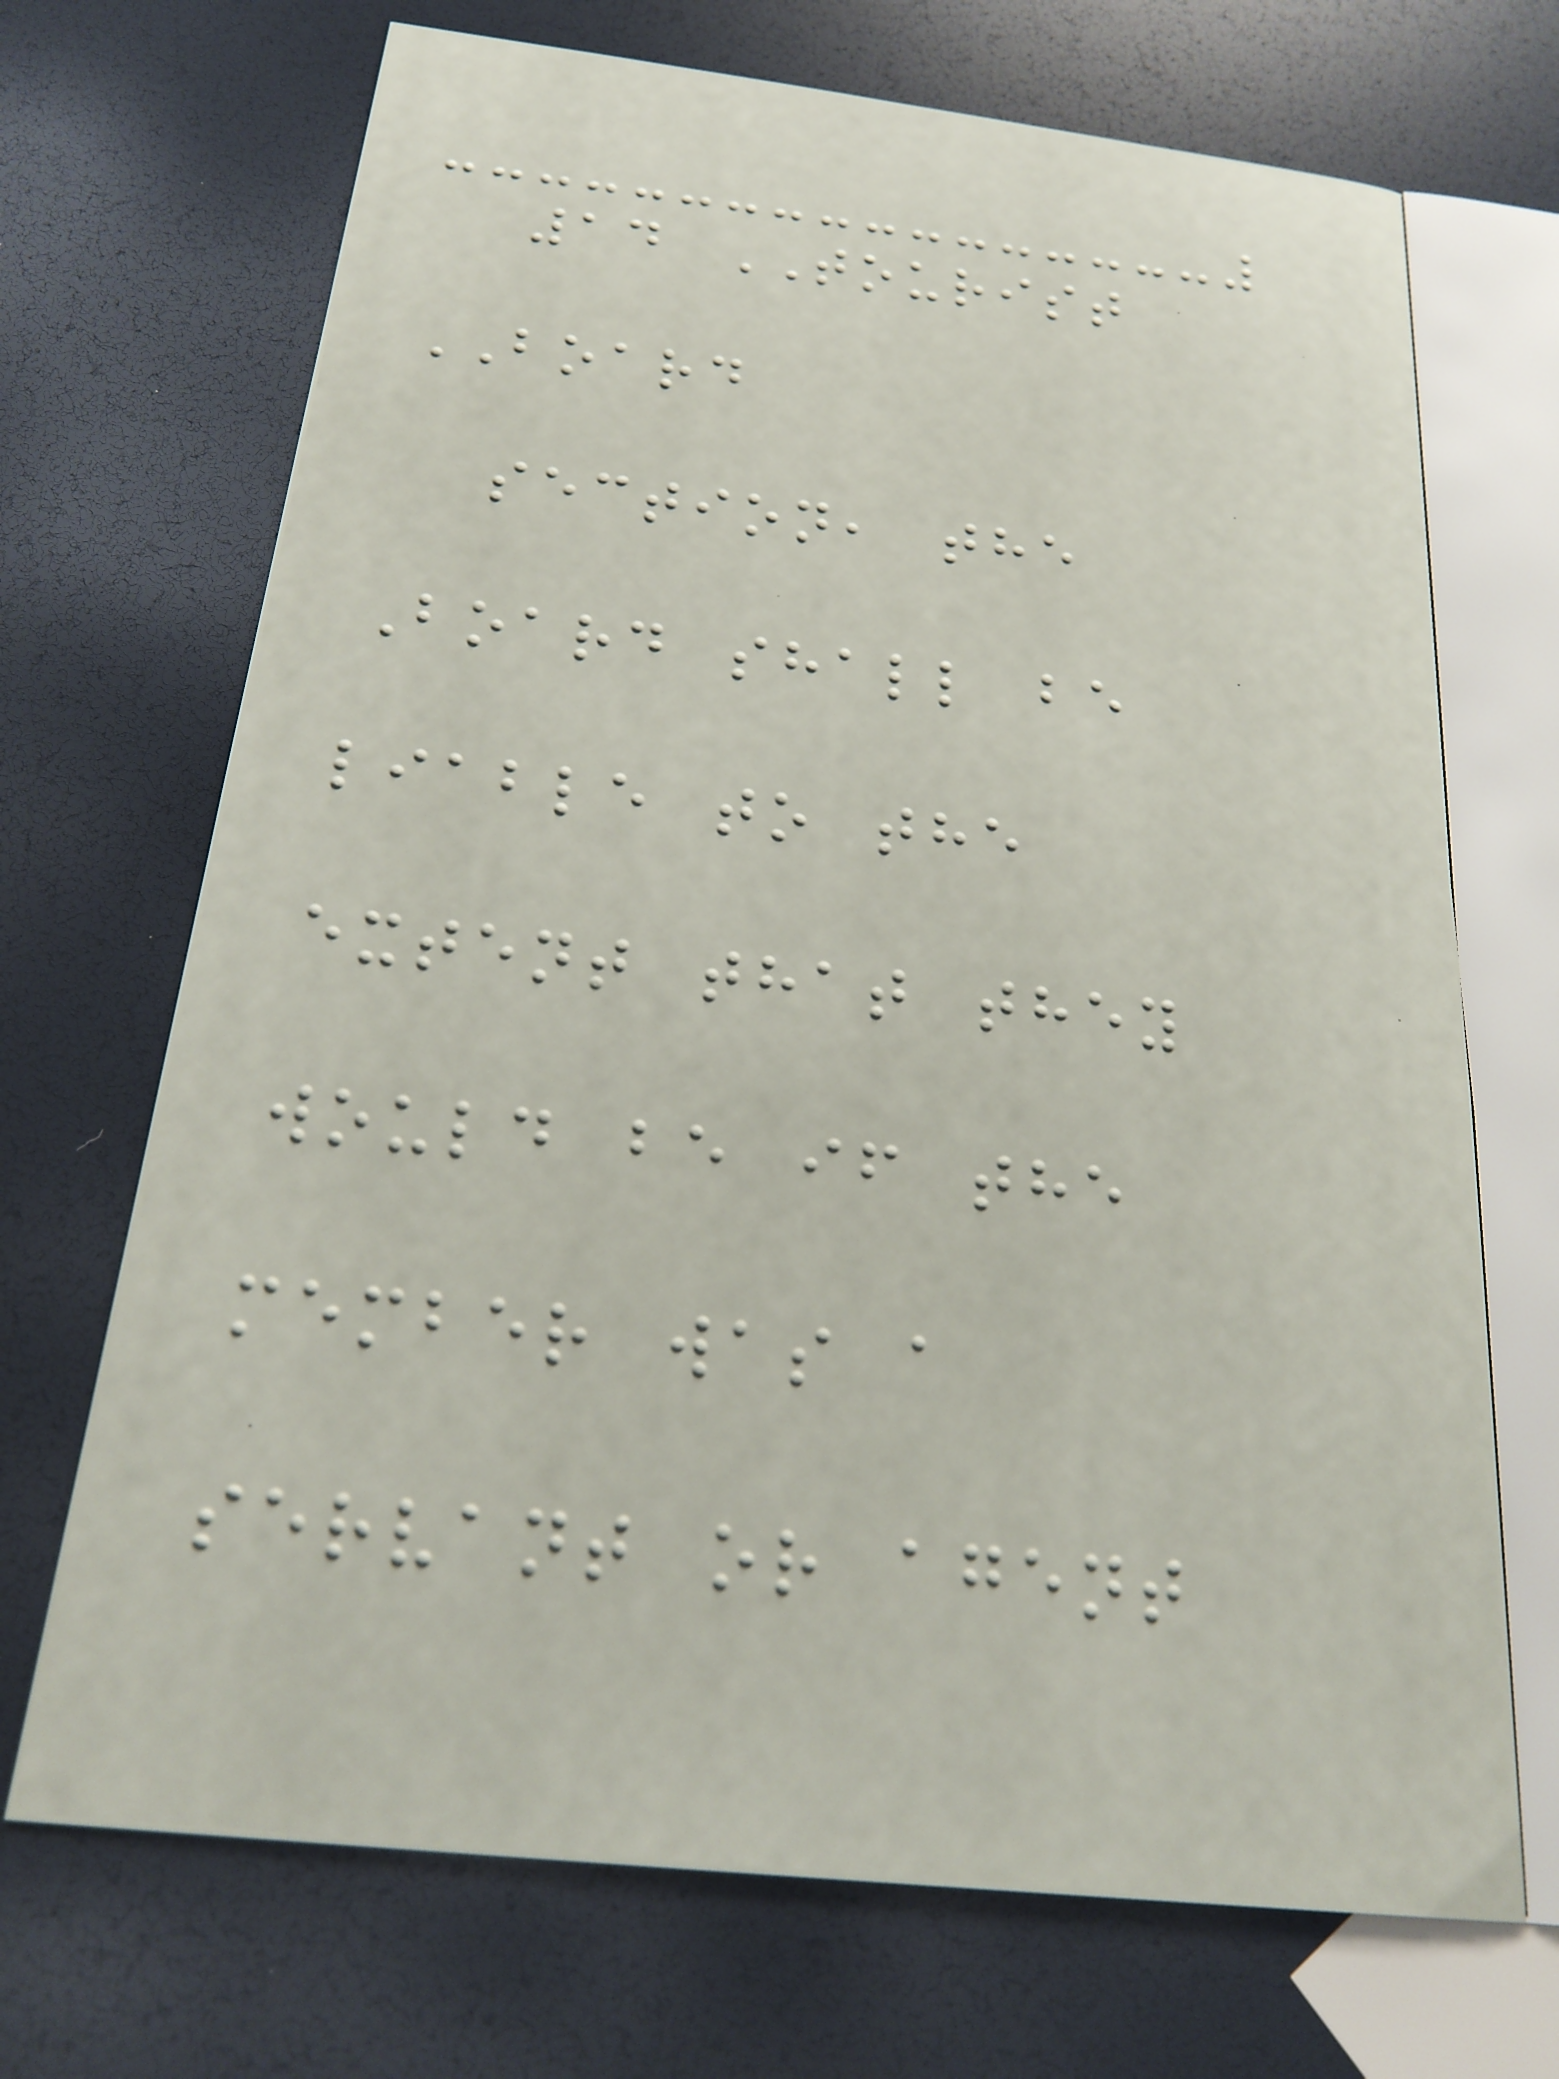14 TOURIST
BOARD
section, the
Board shall be
liable to the
extent that they
would be if the
member was a
servant or agent
